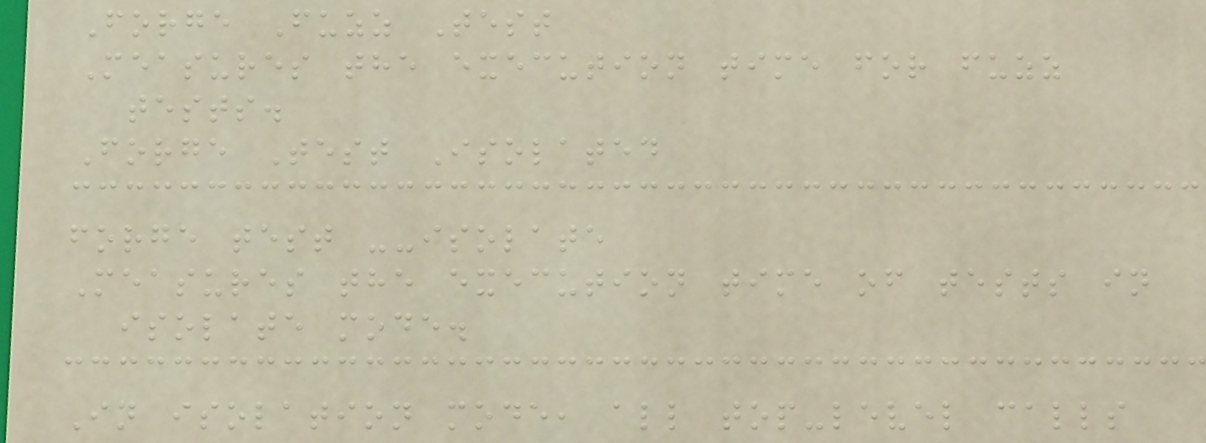Forge Fuzz Test
Measures the execution time for fuzz
tests.
Forge Test Isolated
forge test --isolate
Measures the execution time of tests in
isolate mode.
In isolation mode, all top-level calls
